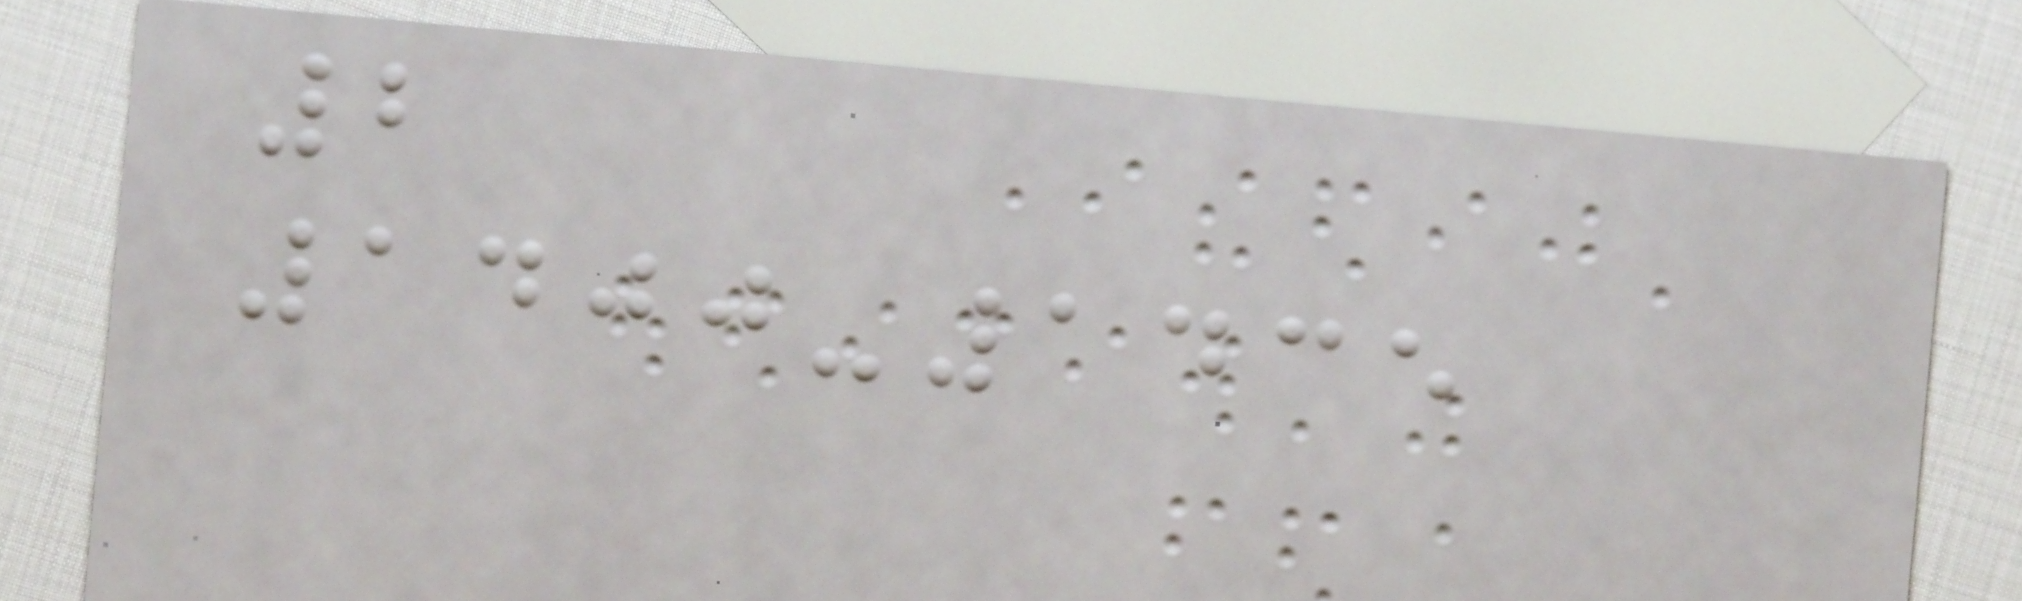2
1400-1435
